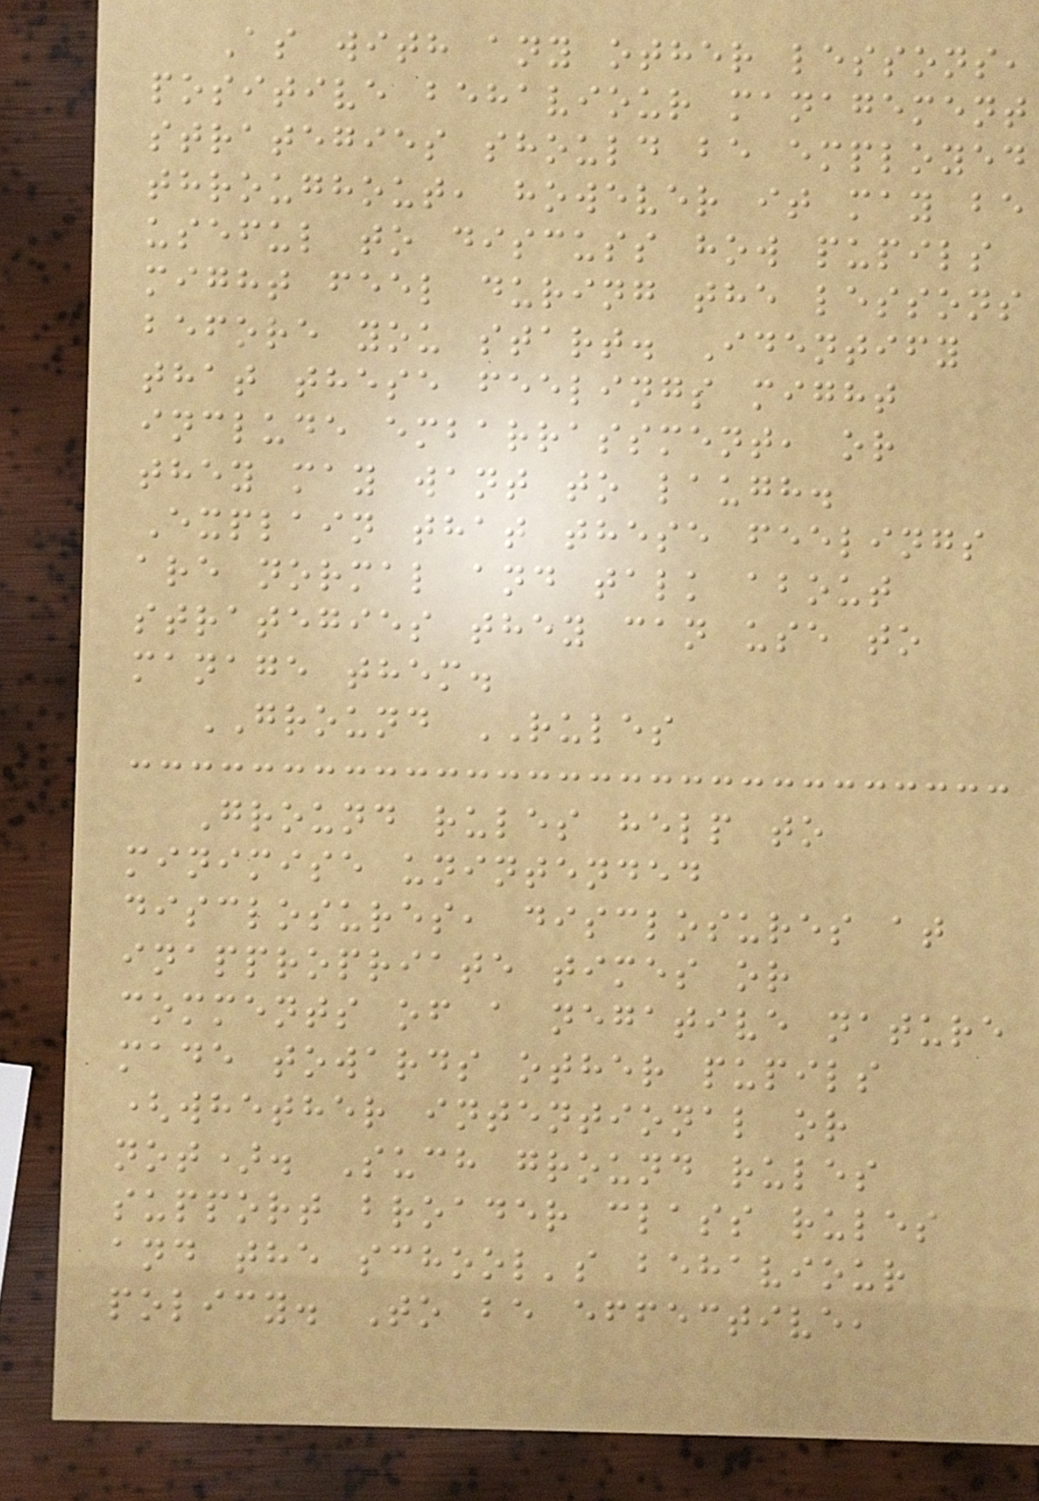As with any other lessons,
positive behaviour management
strategies should be employed
throughout, however it may be
useful to discuss how pupils
might feel during the lessons
before you start. Identify
that these feelings might
include embarrassment, or
they may want to laugh.
Explain that these feelings
are normal and talk about
strategies they can use to
manage them.
GROUND RULES
Ground rules help to
minimise unintended
disclosures, disclosures at
inappropriate times or
comments of a negative nature
made towards other pupils
(whether intentional or
not). Such ground rules
support broader class rules
and the school's behaviour
policy. To be effective,
